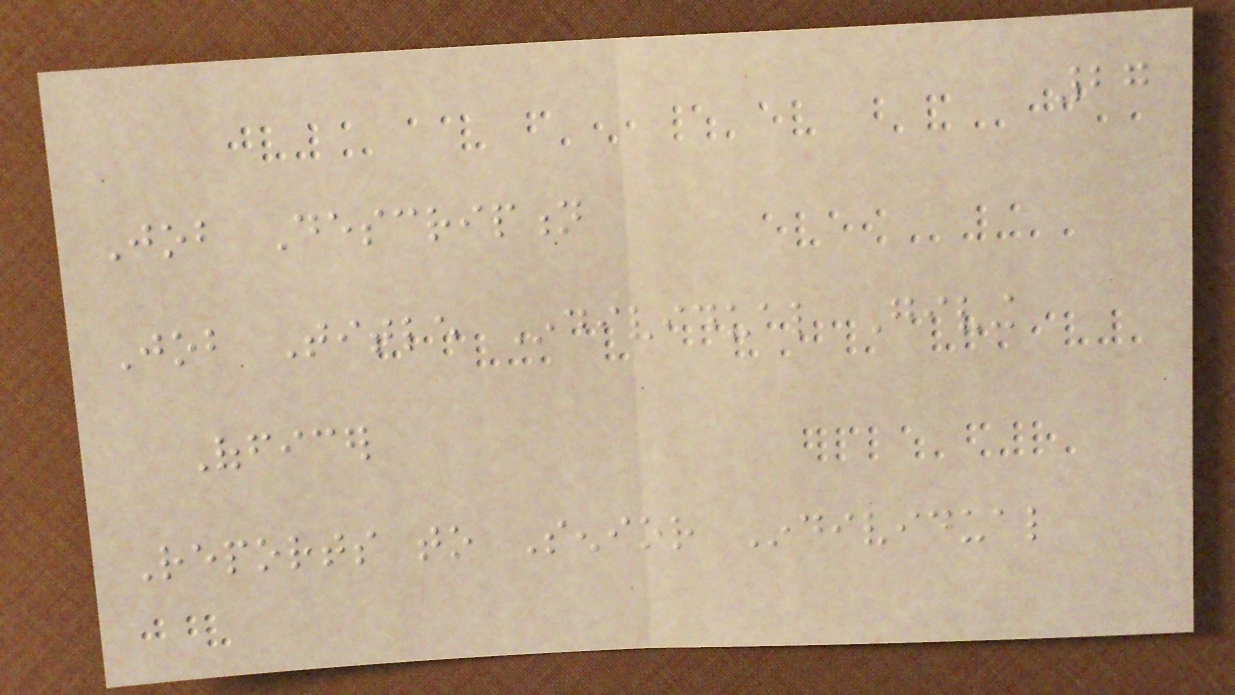27
Job Description
Job Title Individual Giving
Officer
Reports to Senior Individual
